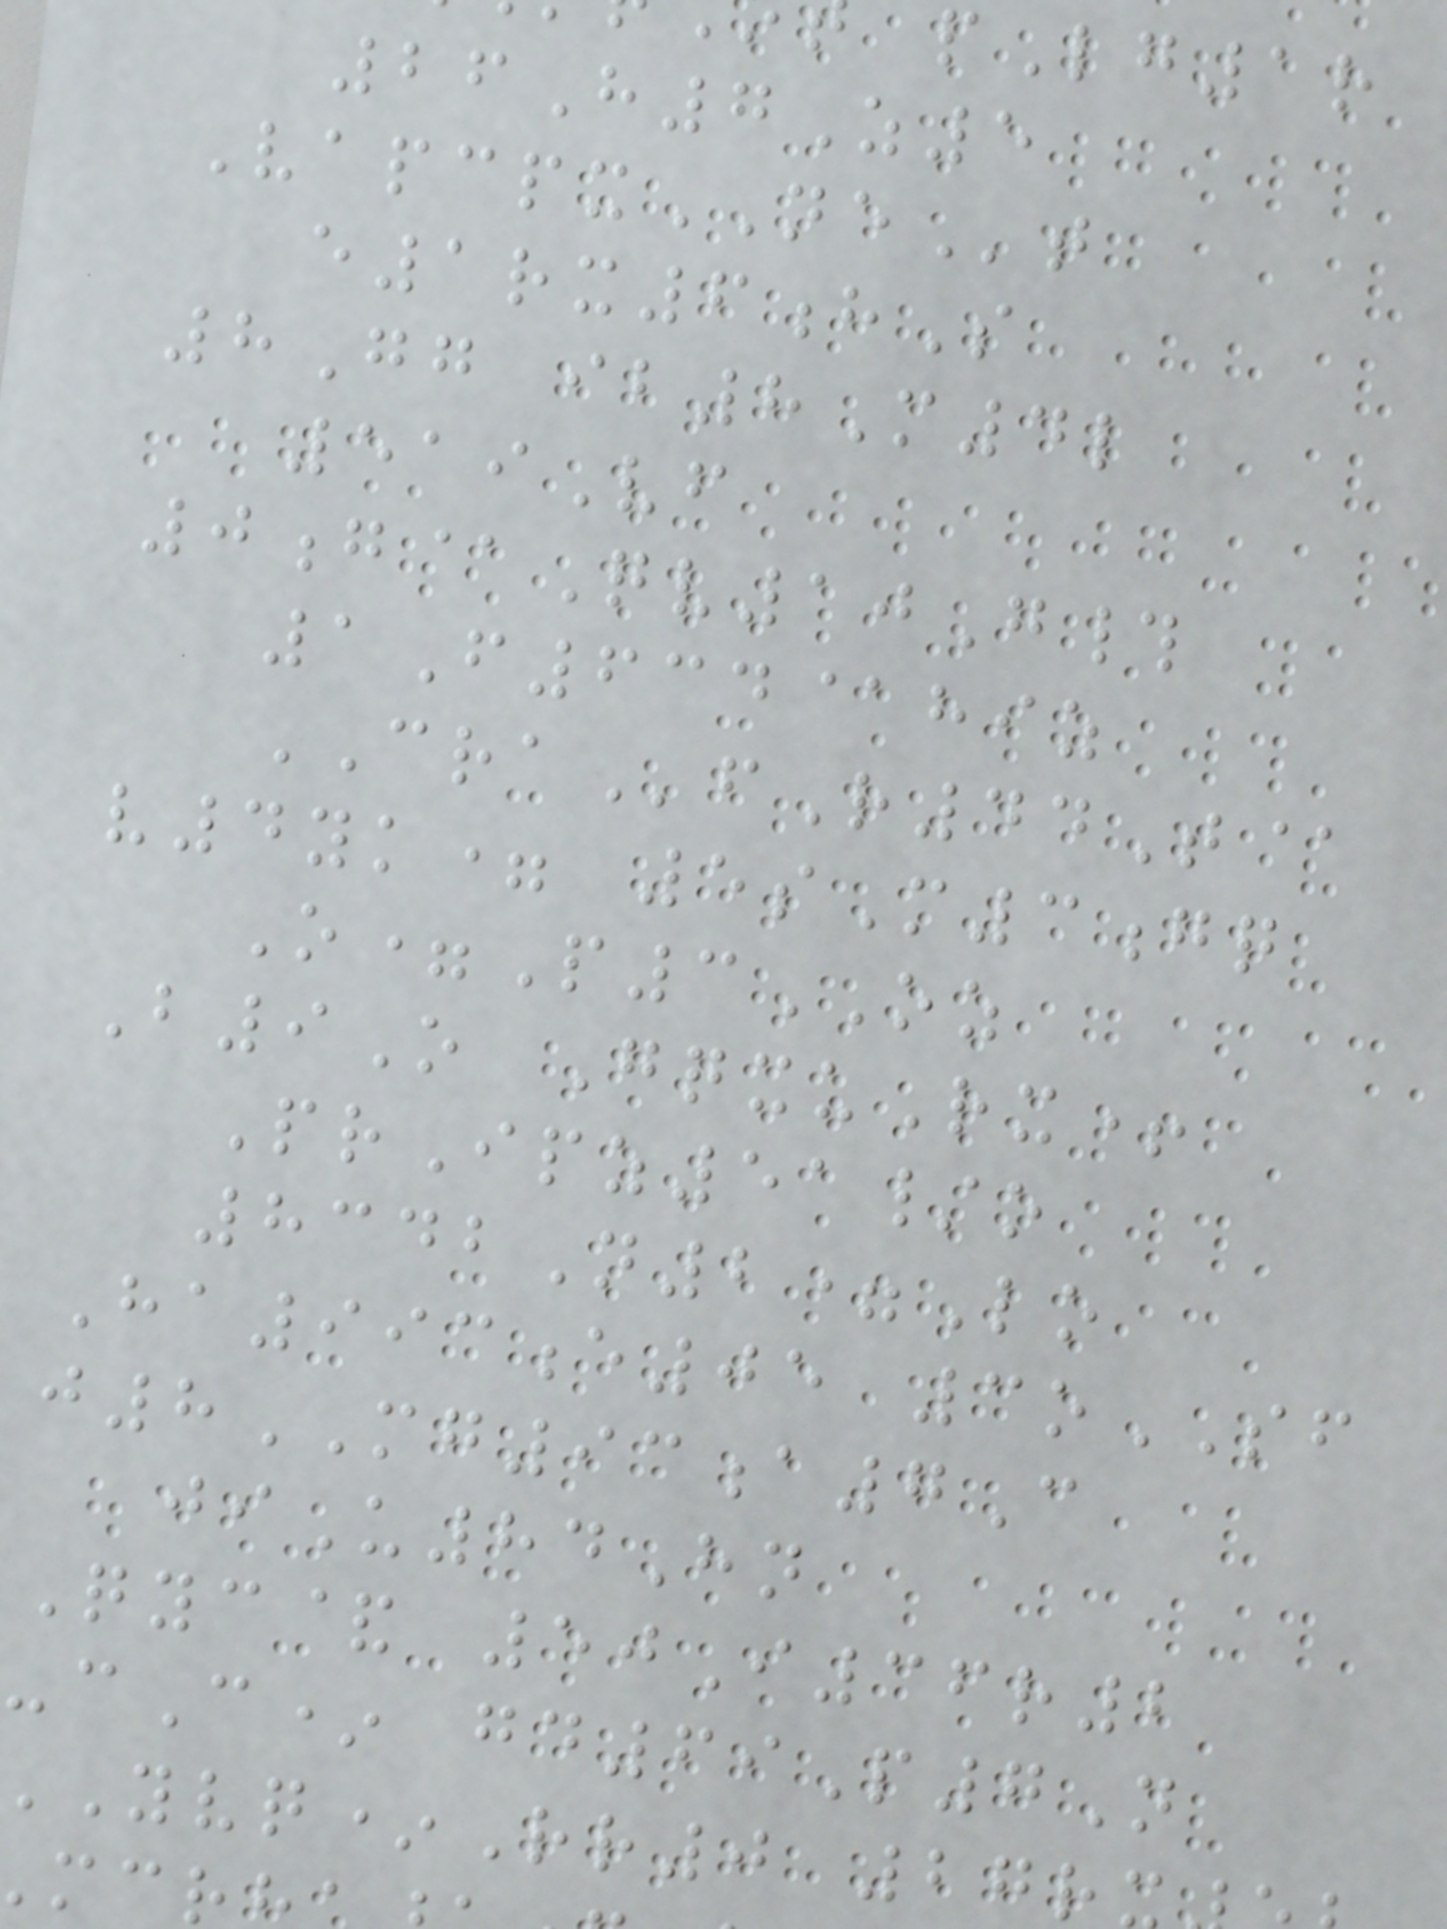pLg1r
26H7Z5
VapcpxNEt
e1rx6hS
8Gg ib8M4l
519Vf
0g@Qv10G#
1F634@hiz
CRAfR44T@
v4yk= 5sM3gq
O=P3OZ
B9O GqxuRx+
PrIpz51/o
8342N2=Lo
Ha993e05 3oSF
j8MG93a7C
jiU84Hn
Qyc& 50I36r2
-cC* gd69P7N
*Rr0 27r
